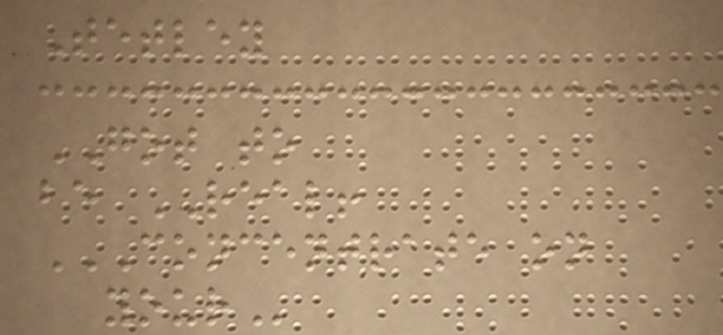Tetley
GOT to
be REAL!
CONCENTRATE ON
YOUR
